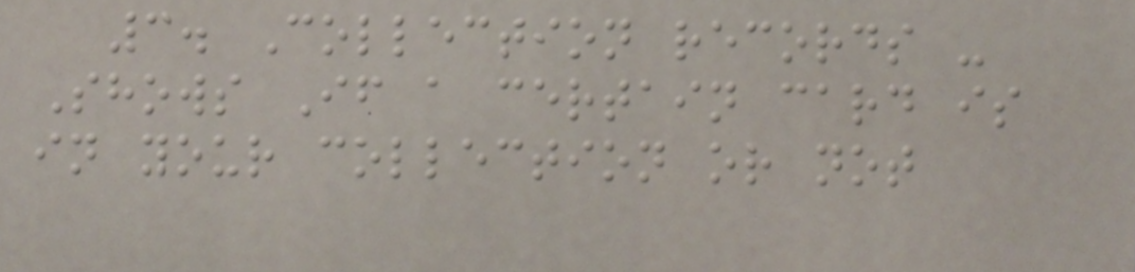3. Collection records -
Shows If a certain card is
in your collection or not
